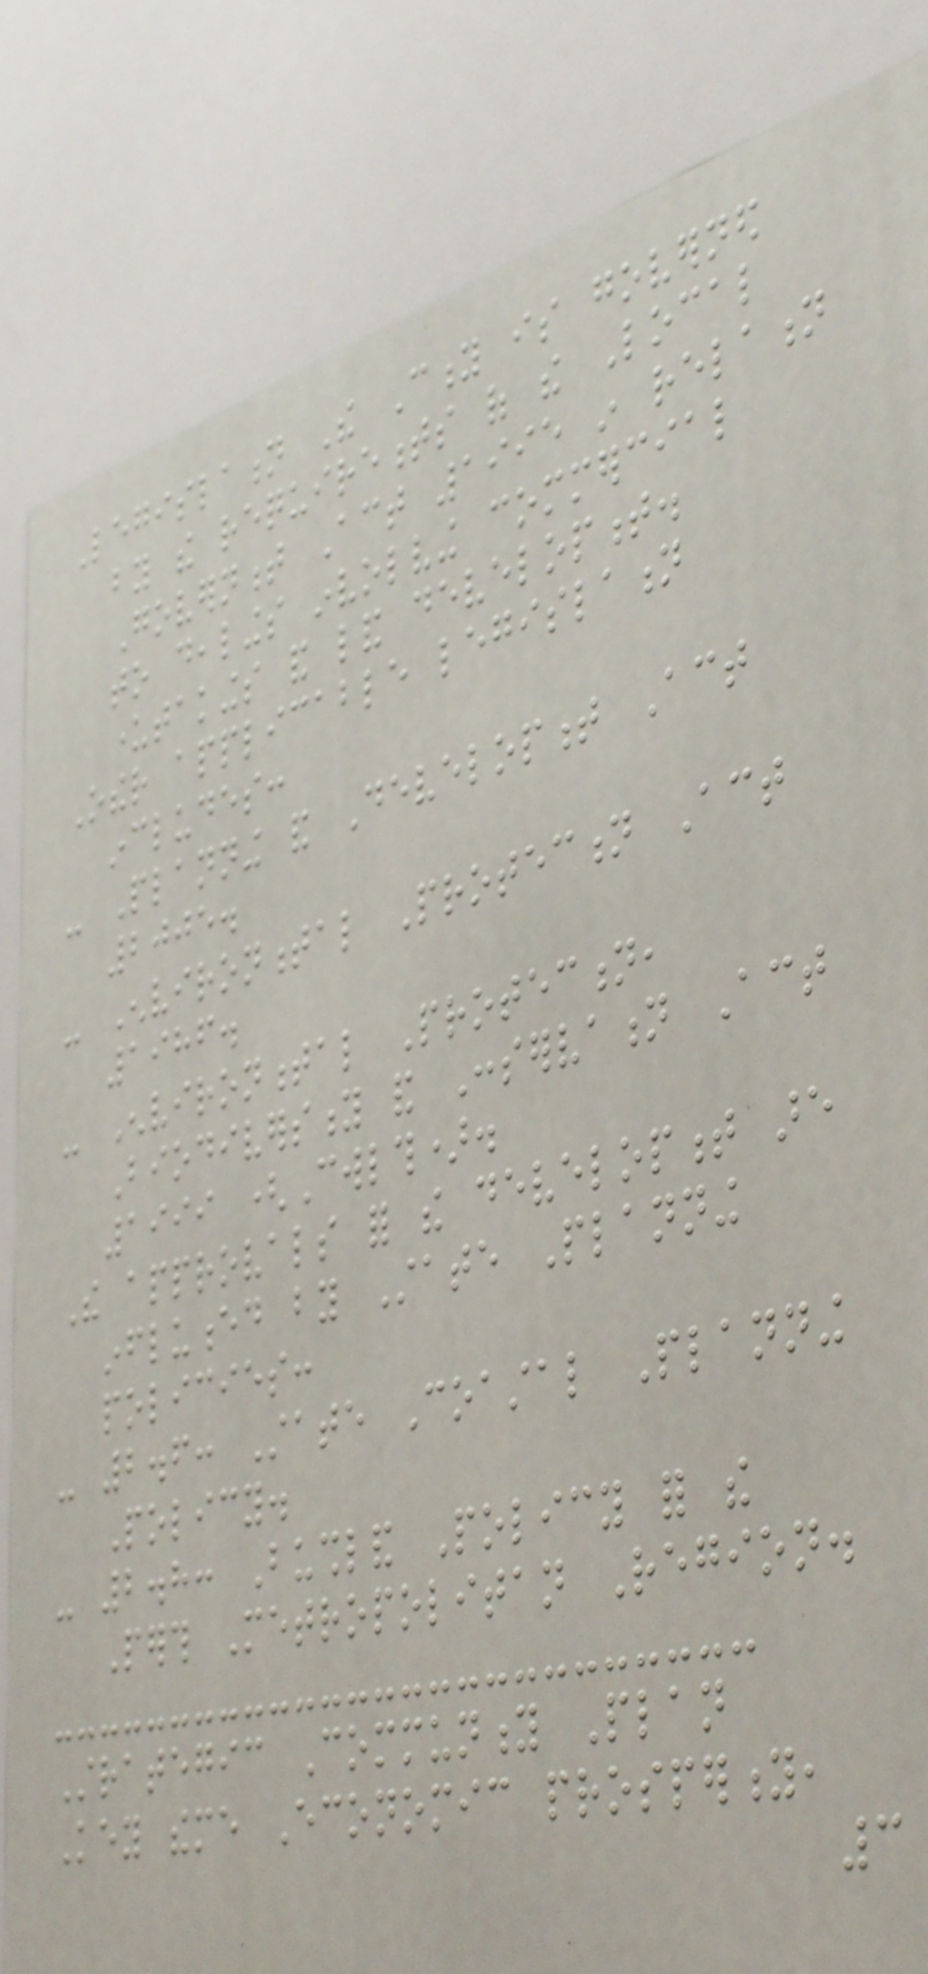Legislation The City is governed
by the requirements of the Local
Government Act 1995 in relation
to dealings involving commercial
undertakings and land development.
Other applicable legislation
includes:
- Planning and Development Act
2005.
- Environmental Protection Act
1986.
- Environmental Protection,
Biodiversity and Conservation Act
1999 (Cwlth).
The approvals for the development are
influenced by State Planning
policies:
- 2.6: State Coastal Planning
Policy.
- 2.8: Bushland Policy for the
Perth Metropolitan Region.
Strategic Community Plan
Key theme Economic prosperity,
3
